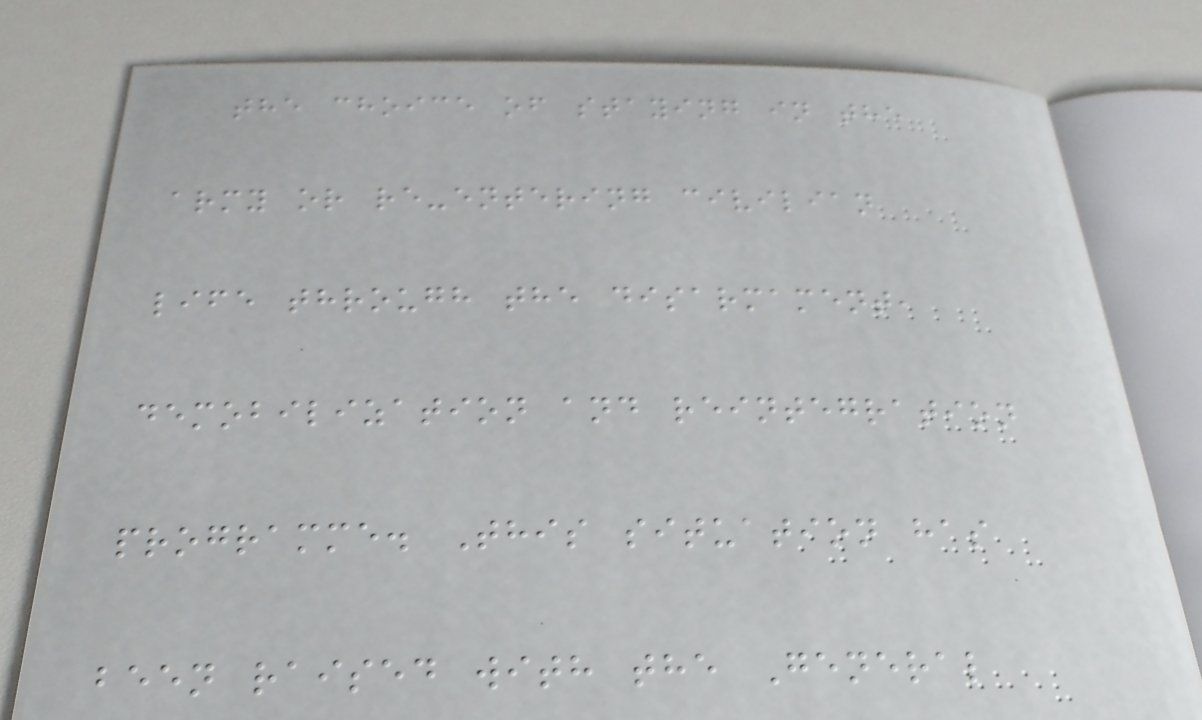the choice of staying in the
army or re-entering civilian
life through the disarmament,
demobilization and reintegration
programme. This situation has
been raised with the General
